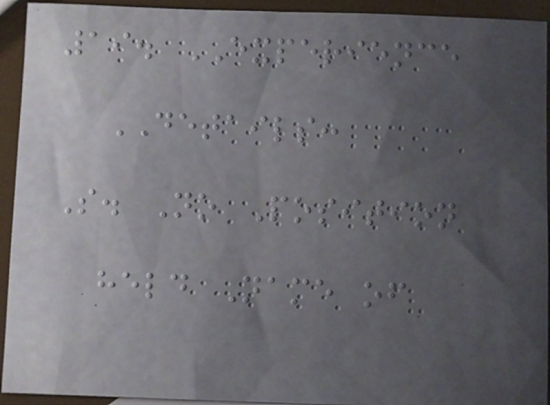19. EXPERIENCE
DETAILS:
S. No Position
held Name of
